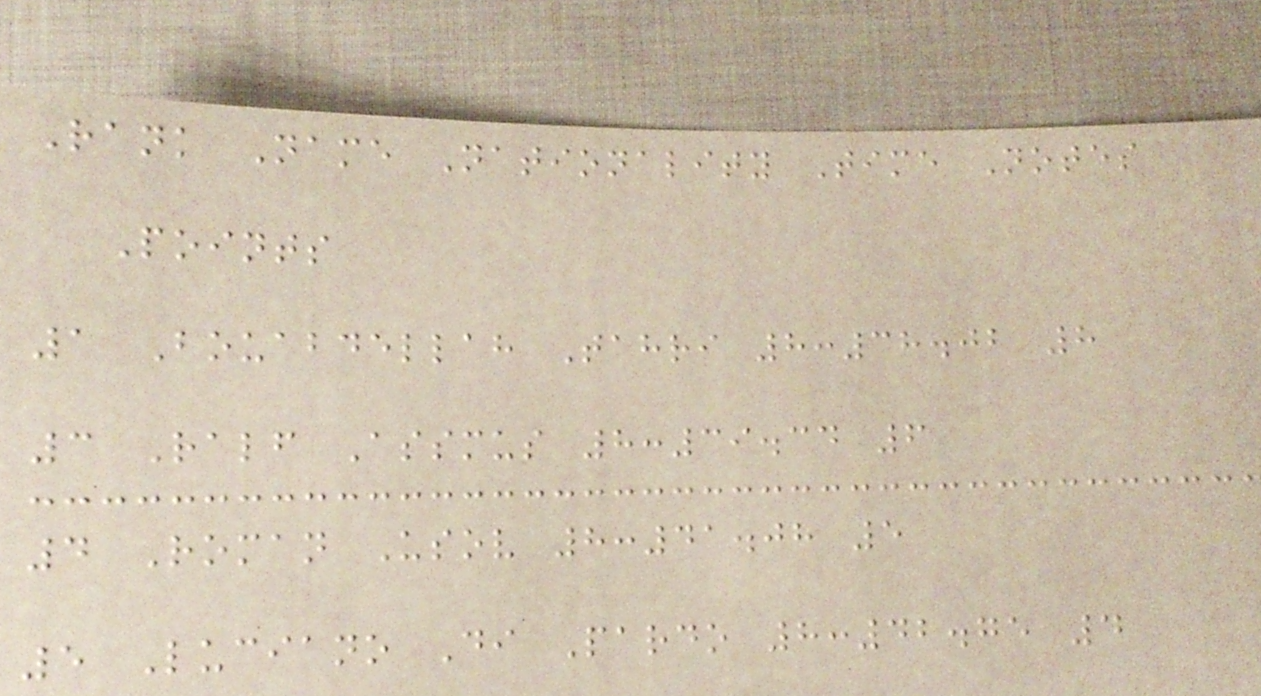Rank Name Nationality Time Notes
Points
1 Bouabdellah Tahri 8:38.02 8
3 Ralf Assmus 8:39.34 6
4 Roman Usov 8:41.08 5
5 Luciano Di Pardo 8:42.75 4
